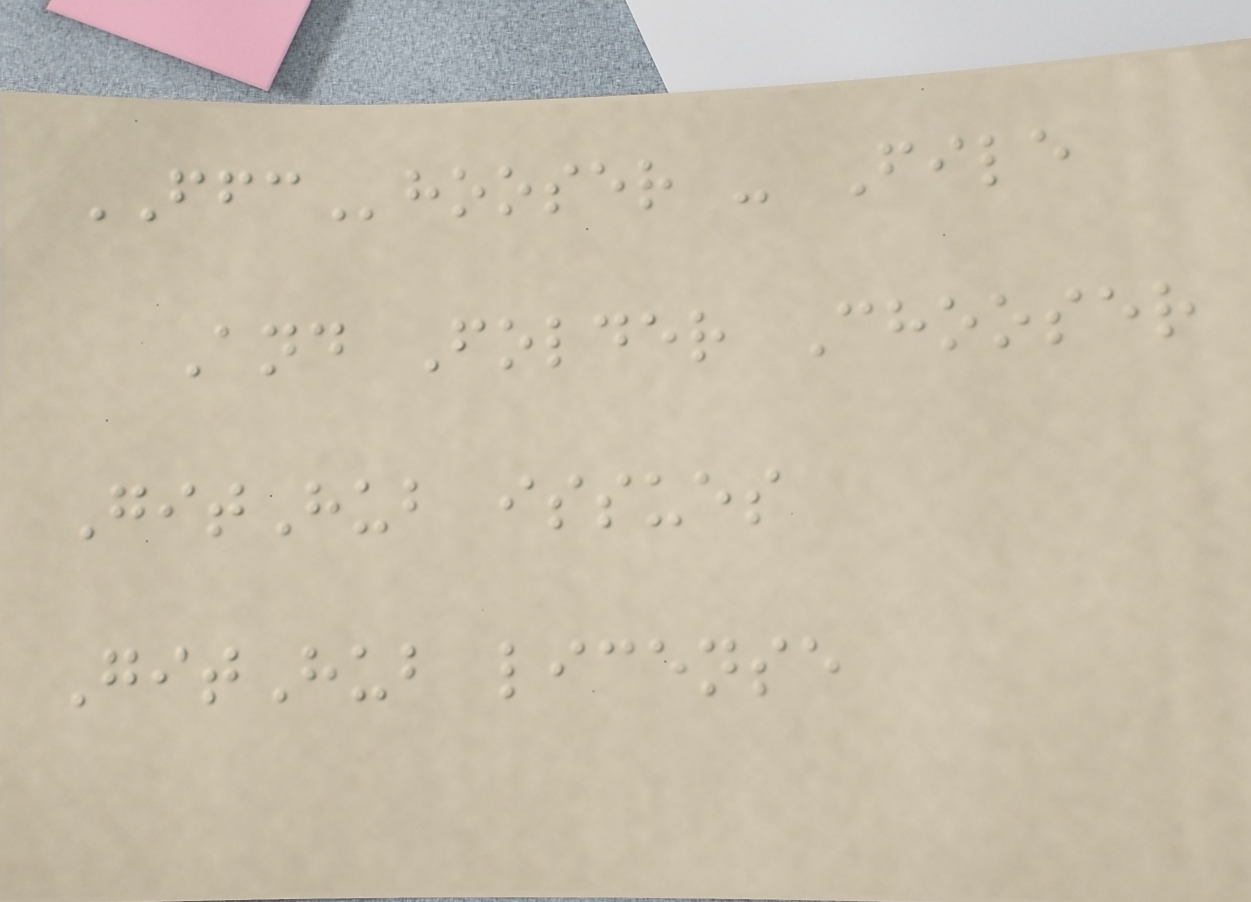FFChooser - File
And Folder Chooser
GitHub issues
GitHub license
